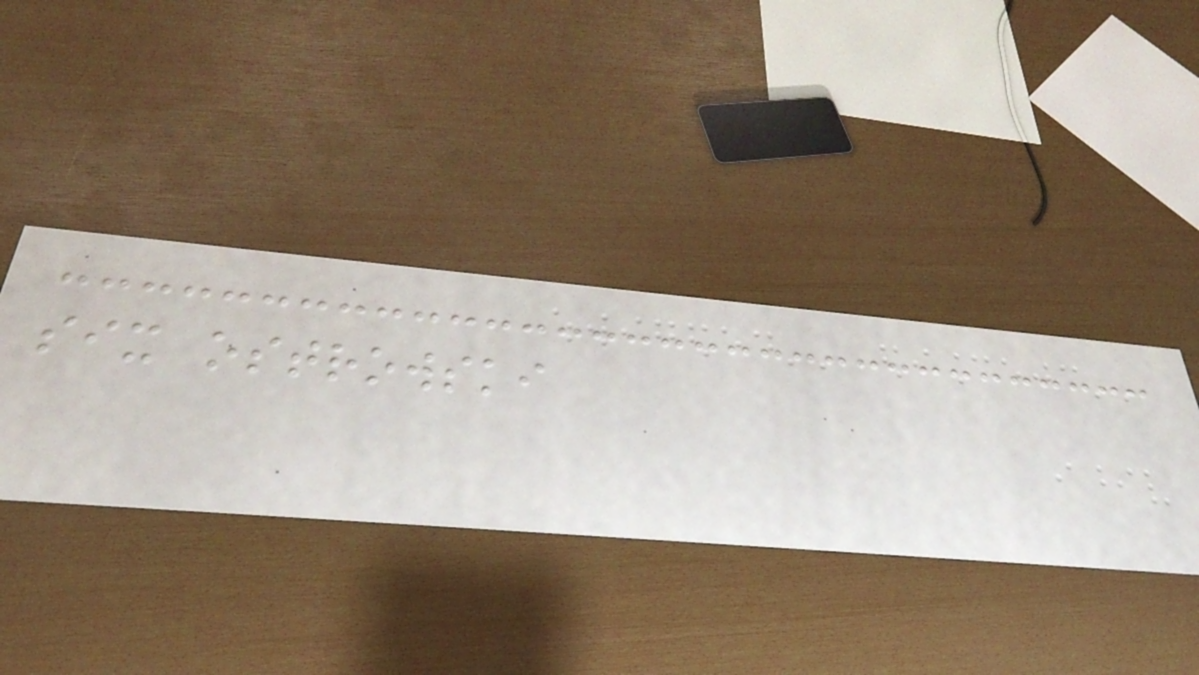six ostrowski
